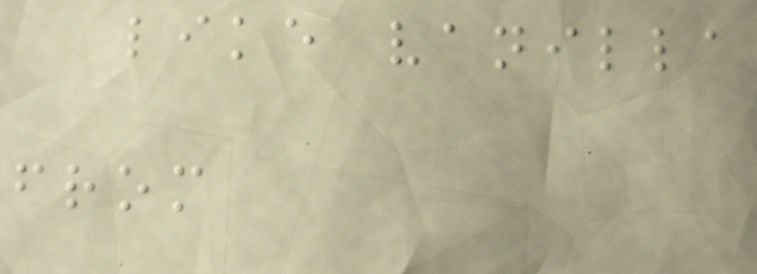like vanilla
from
